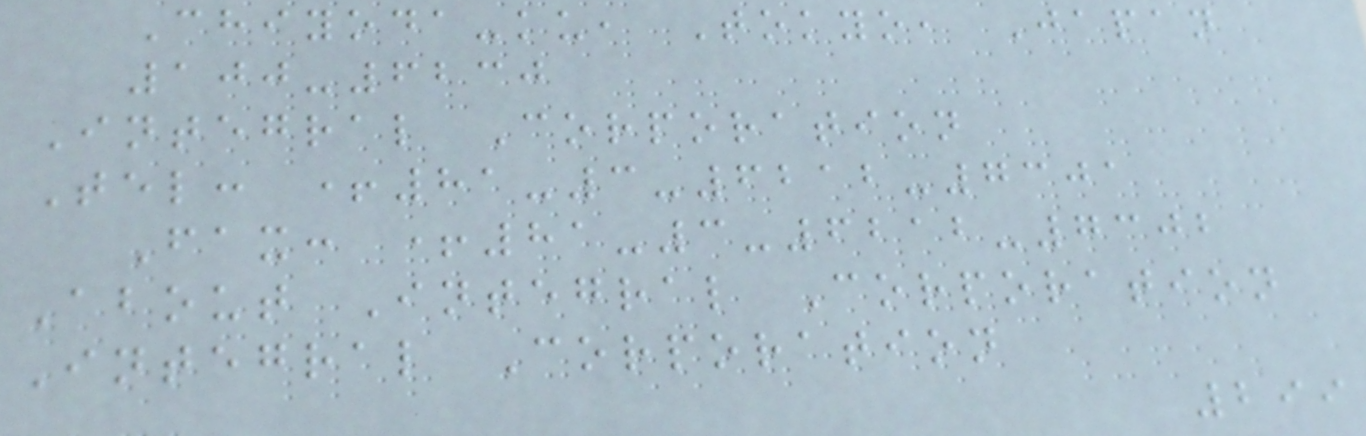Chiyoda-ku, Tokyo, Japan
100-6230
Integral Corporation
Tel: +81-3-6212-7301
Fax: +81-3-6212-7302
About Integral Corporation
Integral Corporation
299
